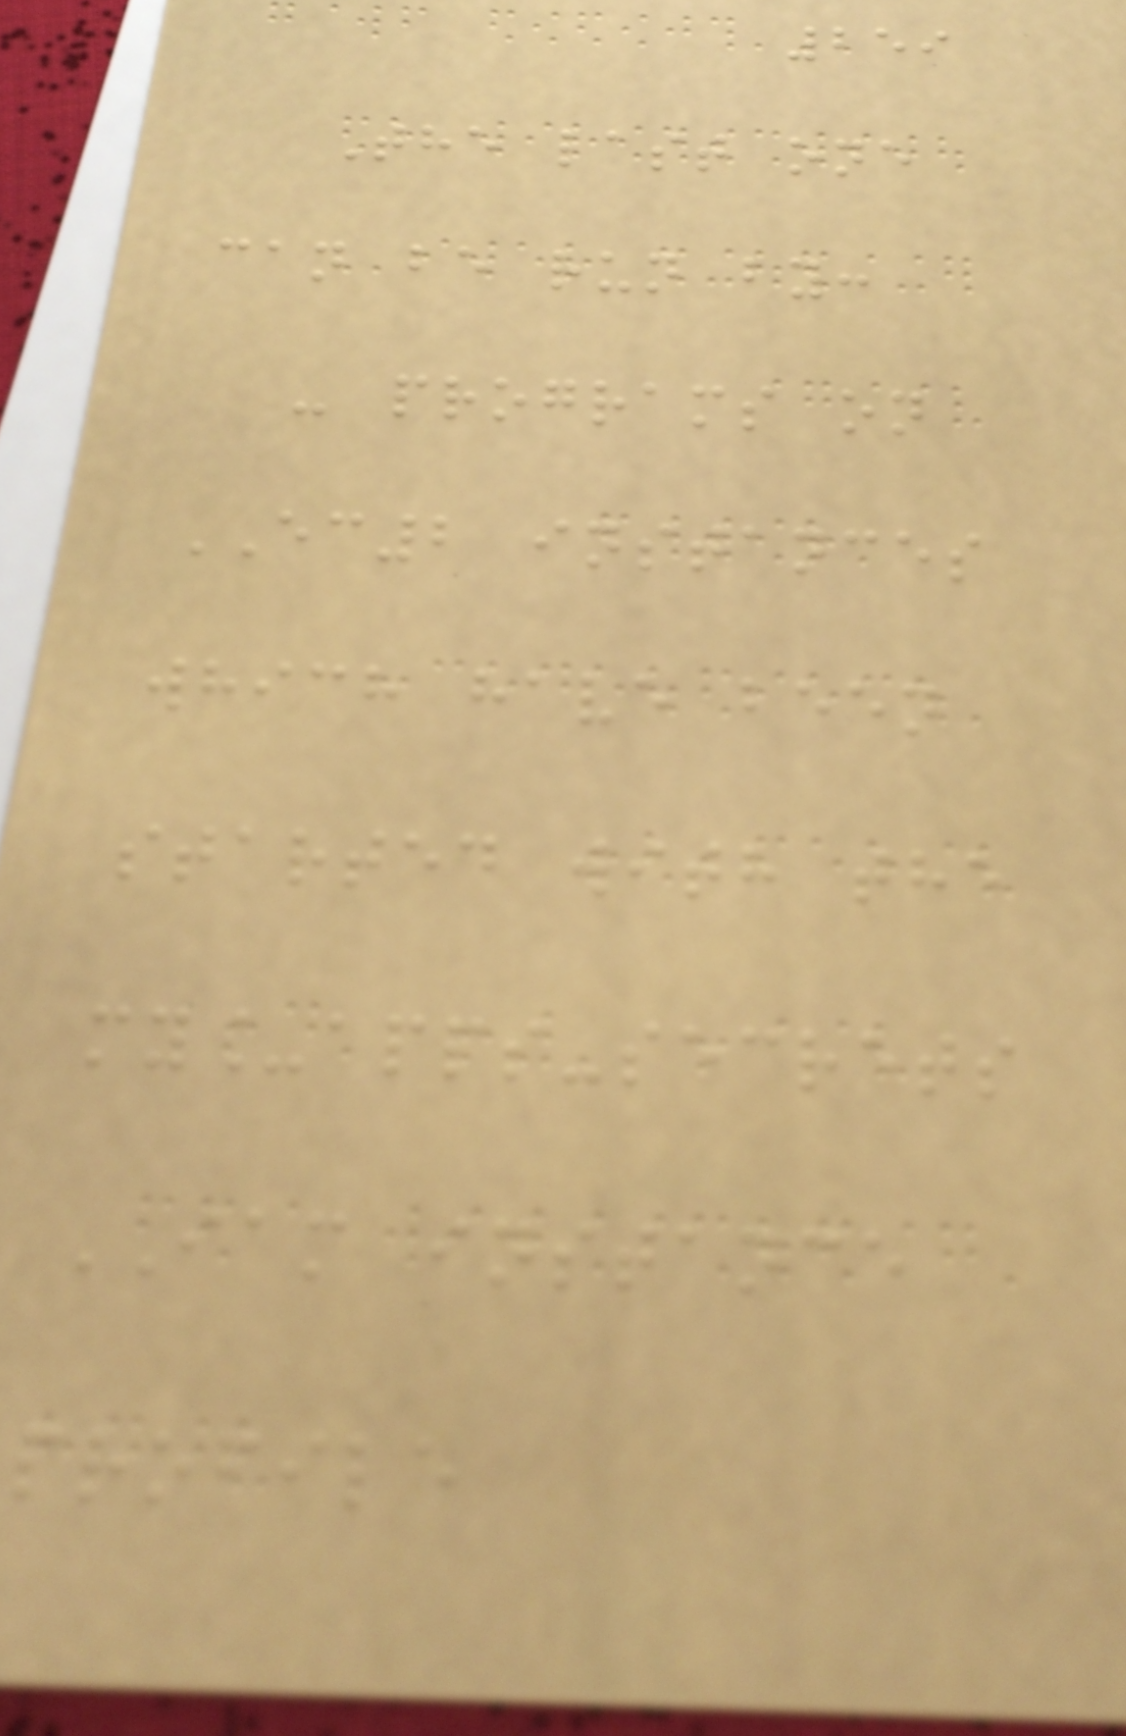259
The last one
can be run by:
- programs on
EC2 instances
which have been
started with the
my_apps-secrets
IAM instance
profile
